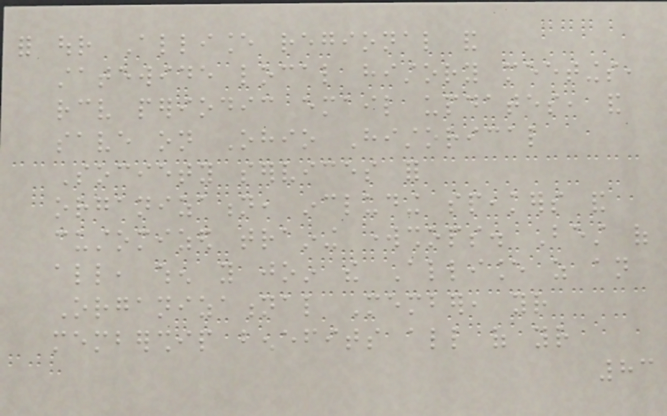for our Alliance regional and
statewide local history meetings,
receive periodic email updates, and
save on Ohio Historical
Society services for
organization, including speakers and
customized training workshops. Best of
all, when you join the Alliance as an
Organizational Member, your
membership benefits all of your
83
